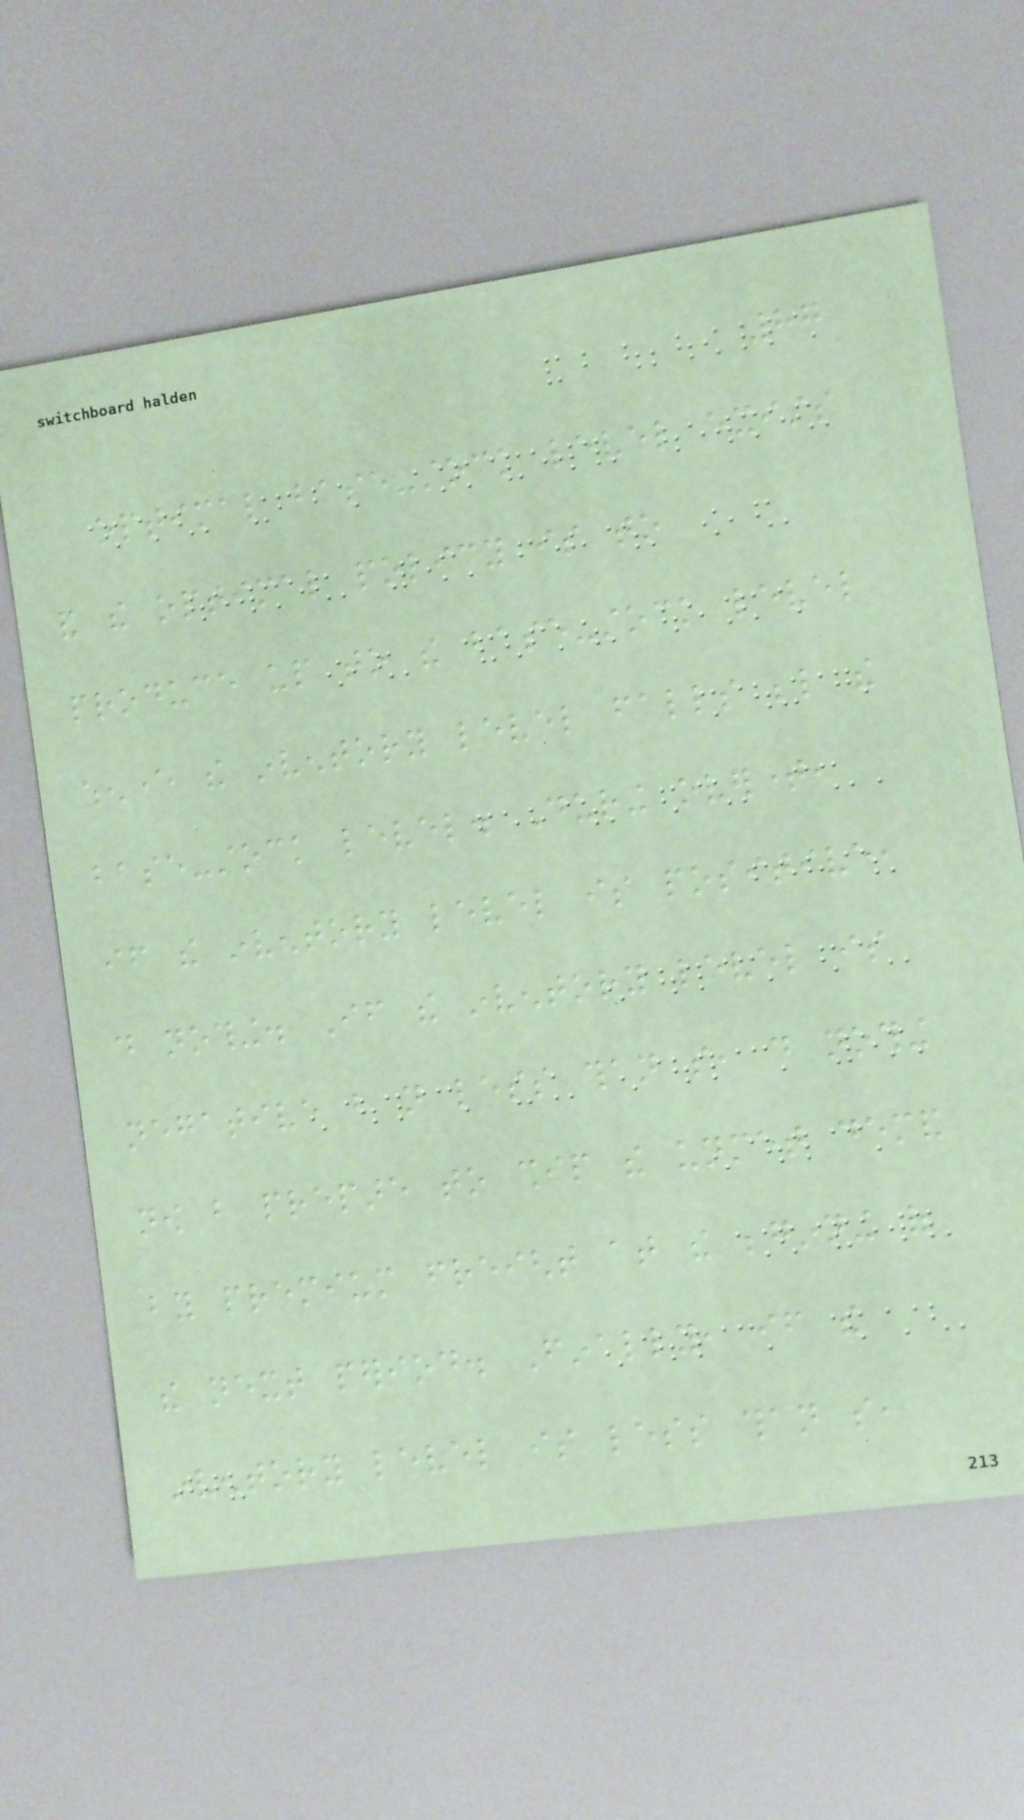87
optimal base-stock level exists
and the optimal policy is to
produce up to the base-stock level
whenever the inventory level falls below the
base-stock level. During overtime,
if the inventory level is positive,
do nothing. If the inventory level is
negative but not less than so, do nothing
now but prepare to ship the unmet demand
by premium freight at the beginning of
the next period. Finally, if the
inventory level is less than so,
